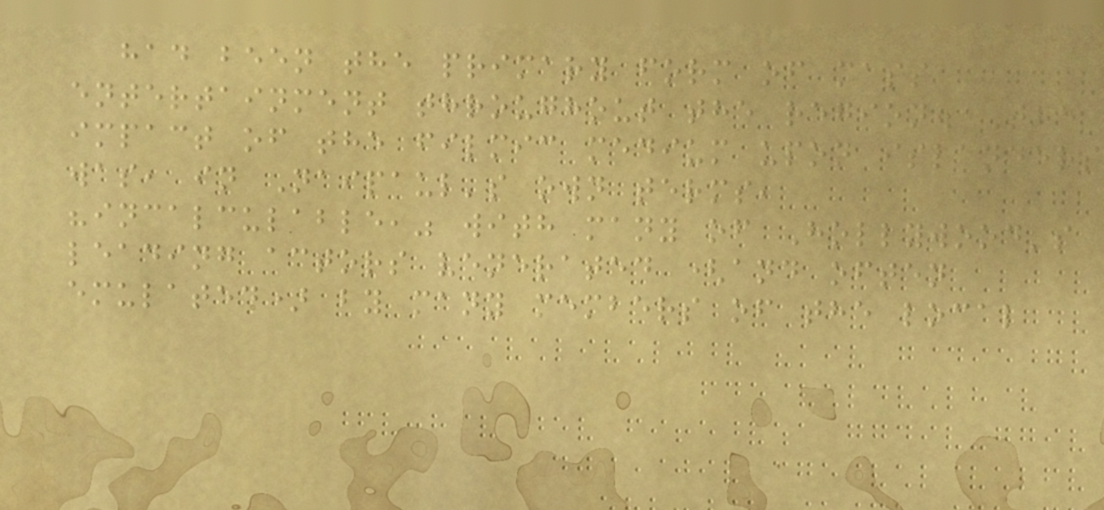had been the primary form of mass
entertainment throughout the region. The
impact of the filmic medium upon islanders
was, in Naipaul's own terms,
"incalculable," with many of Hollywood's
leading actors venerated (and often
emulated) by many members of the local
